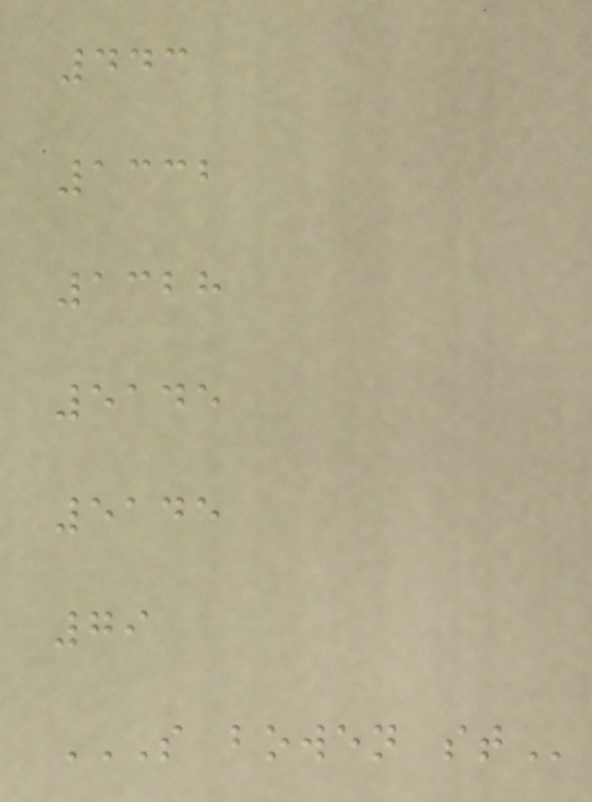443
1332
1328
5145
5145
79
S BOWEN ST
